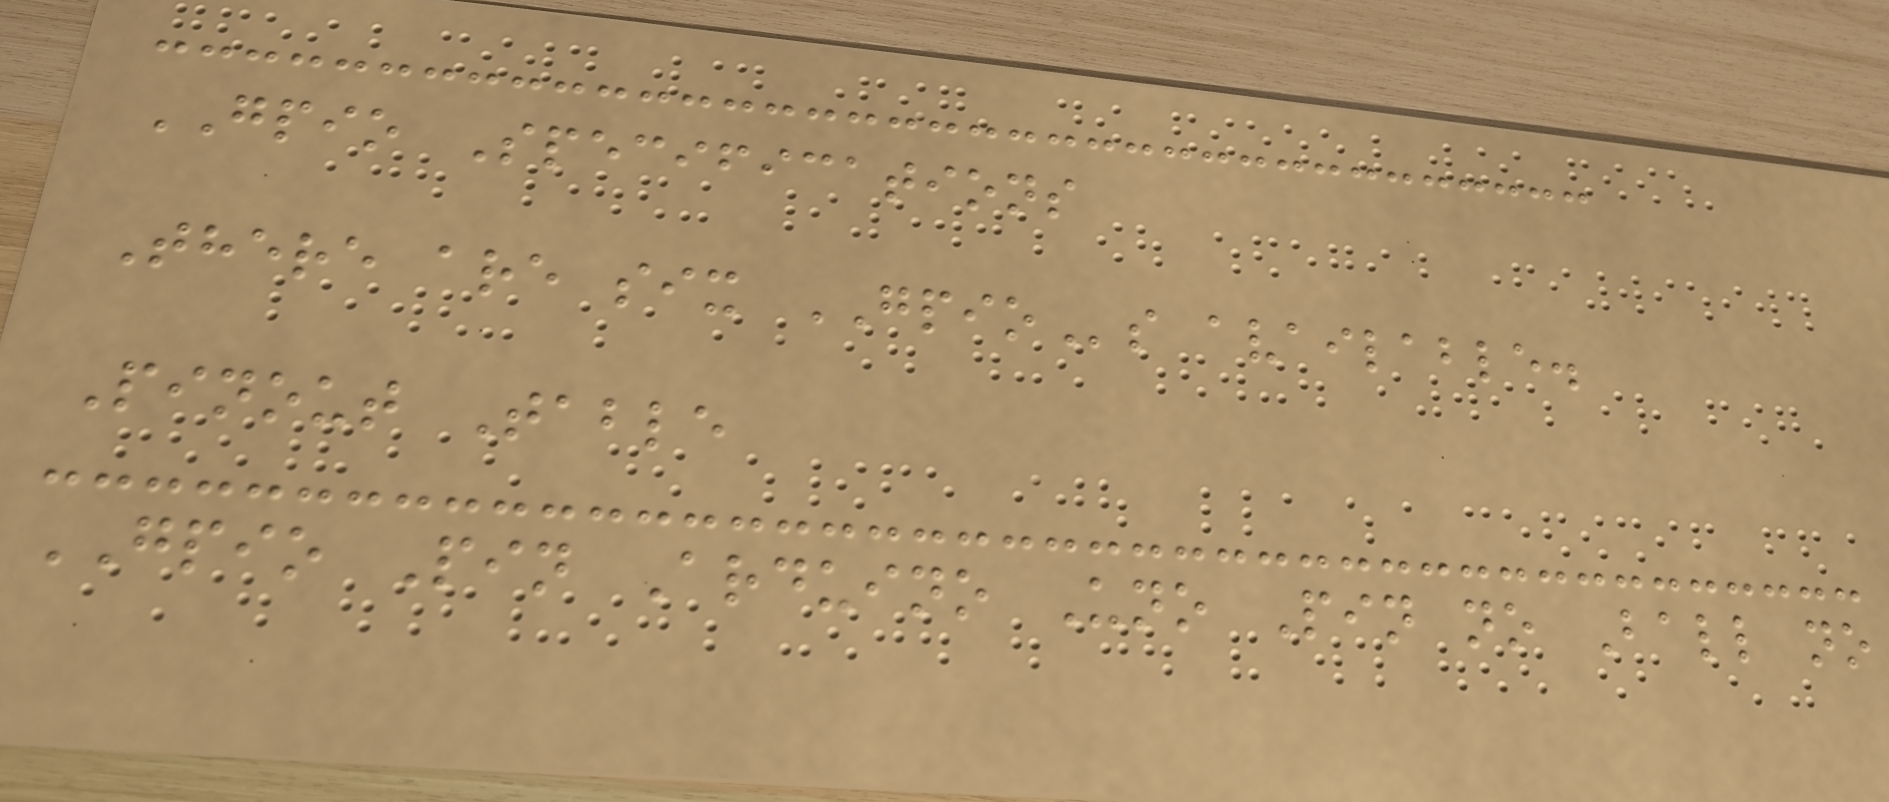GPIO Specifications
There are six GPIOs available.
Pinout Table
GPIO Pin Arduino Uno Pin no Ball no
